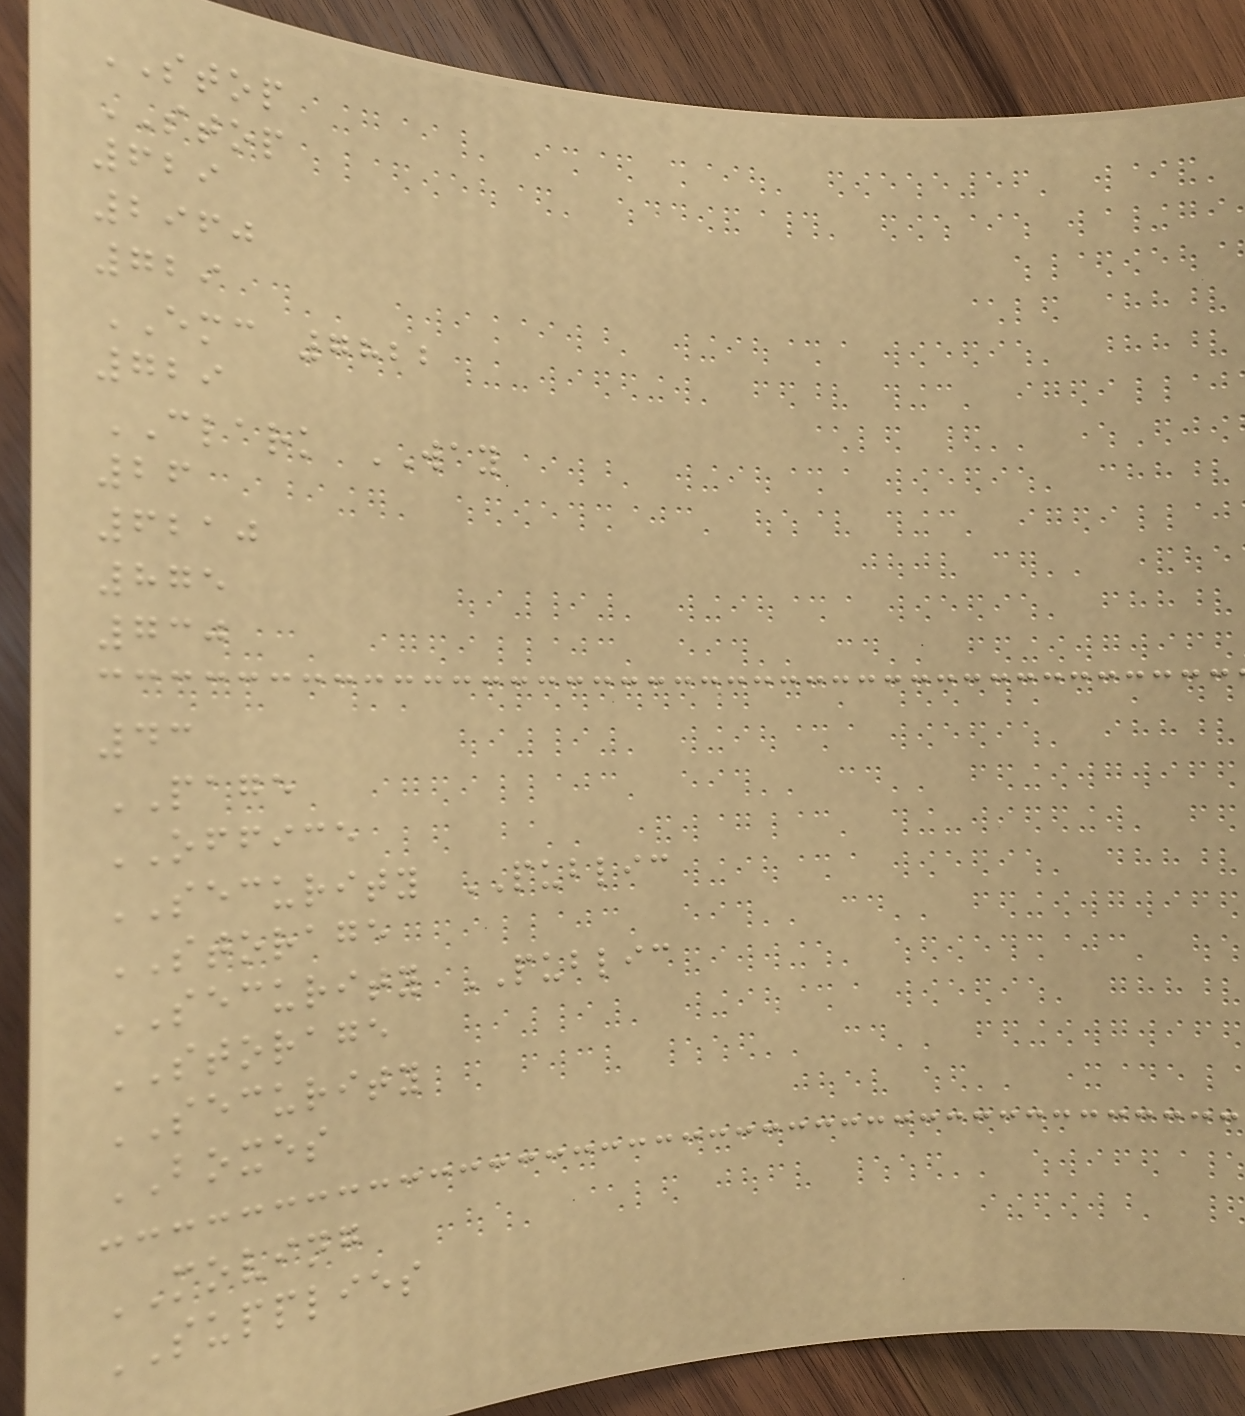STOP
STOP
629
2960
729
EMC 7822
729
CLARK WAY
26
6210
875
730
43
PAGE
OFFICE
SECURITY PUBLIC
STORAGE
SECURITY PUBLIC
STORAGE
SECURITY
BOXES
MOVING
SUPPLIES
